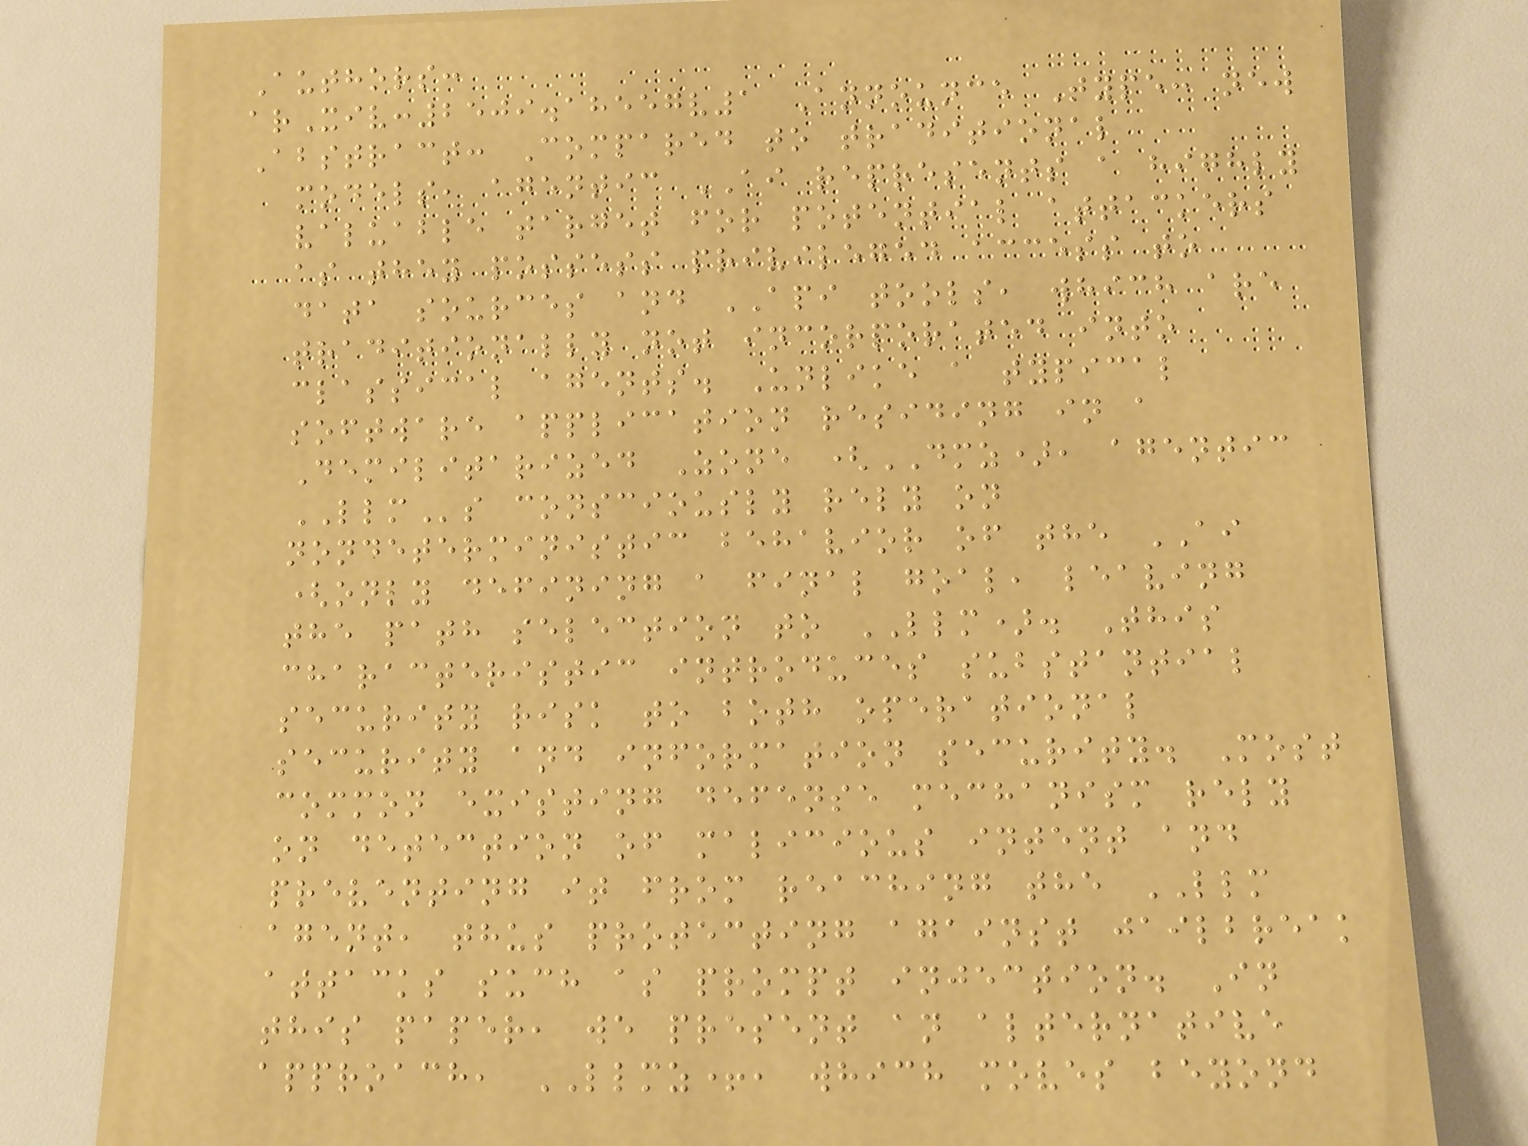Authors:
arXiv:2509.18557v1 Announce Type: new
Abstract: Compared to traditional
models, agentic AI represents a highly
valuable target for potential attackers
as they possess privileged access to
data sources and API tools, which are
traditionally not incorporated into
classical agents. Unlike a typical
software application residing in a
Demilitarized Zone (DMZ), agentic
LLMs consciously rely on
nondeterministic behavior of the AI
(only defining a final goal, leaving
the path selection to LLM). This
characteristic introduces substantial
security risk to both operational
security and information security. Most
common existing defense mechanism rely
on detection of malicious intent and
preventing it from reaching the LLM
agent, thus protecting against jailbreak
attacks such as prompt injection. In
this paper, we present an alternative
approach, LLMZ+, which moves beyond
